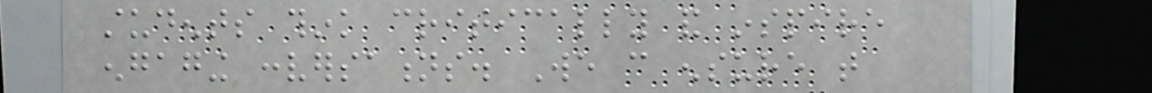students think critically and inspire
engaging conversations. We can ensure that
